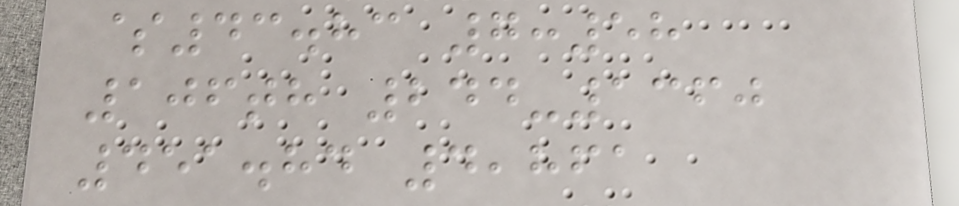$43.83 7:58
106th 244-1360
451.84 4,861
